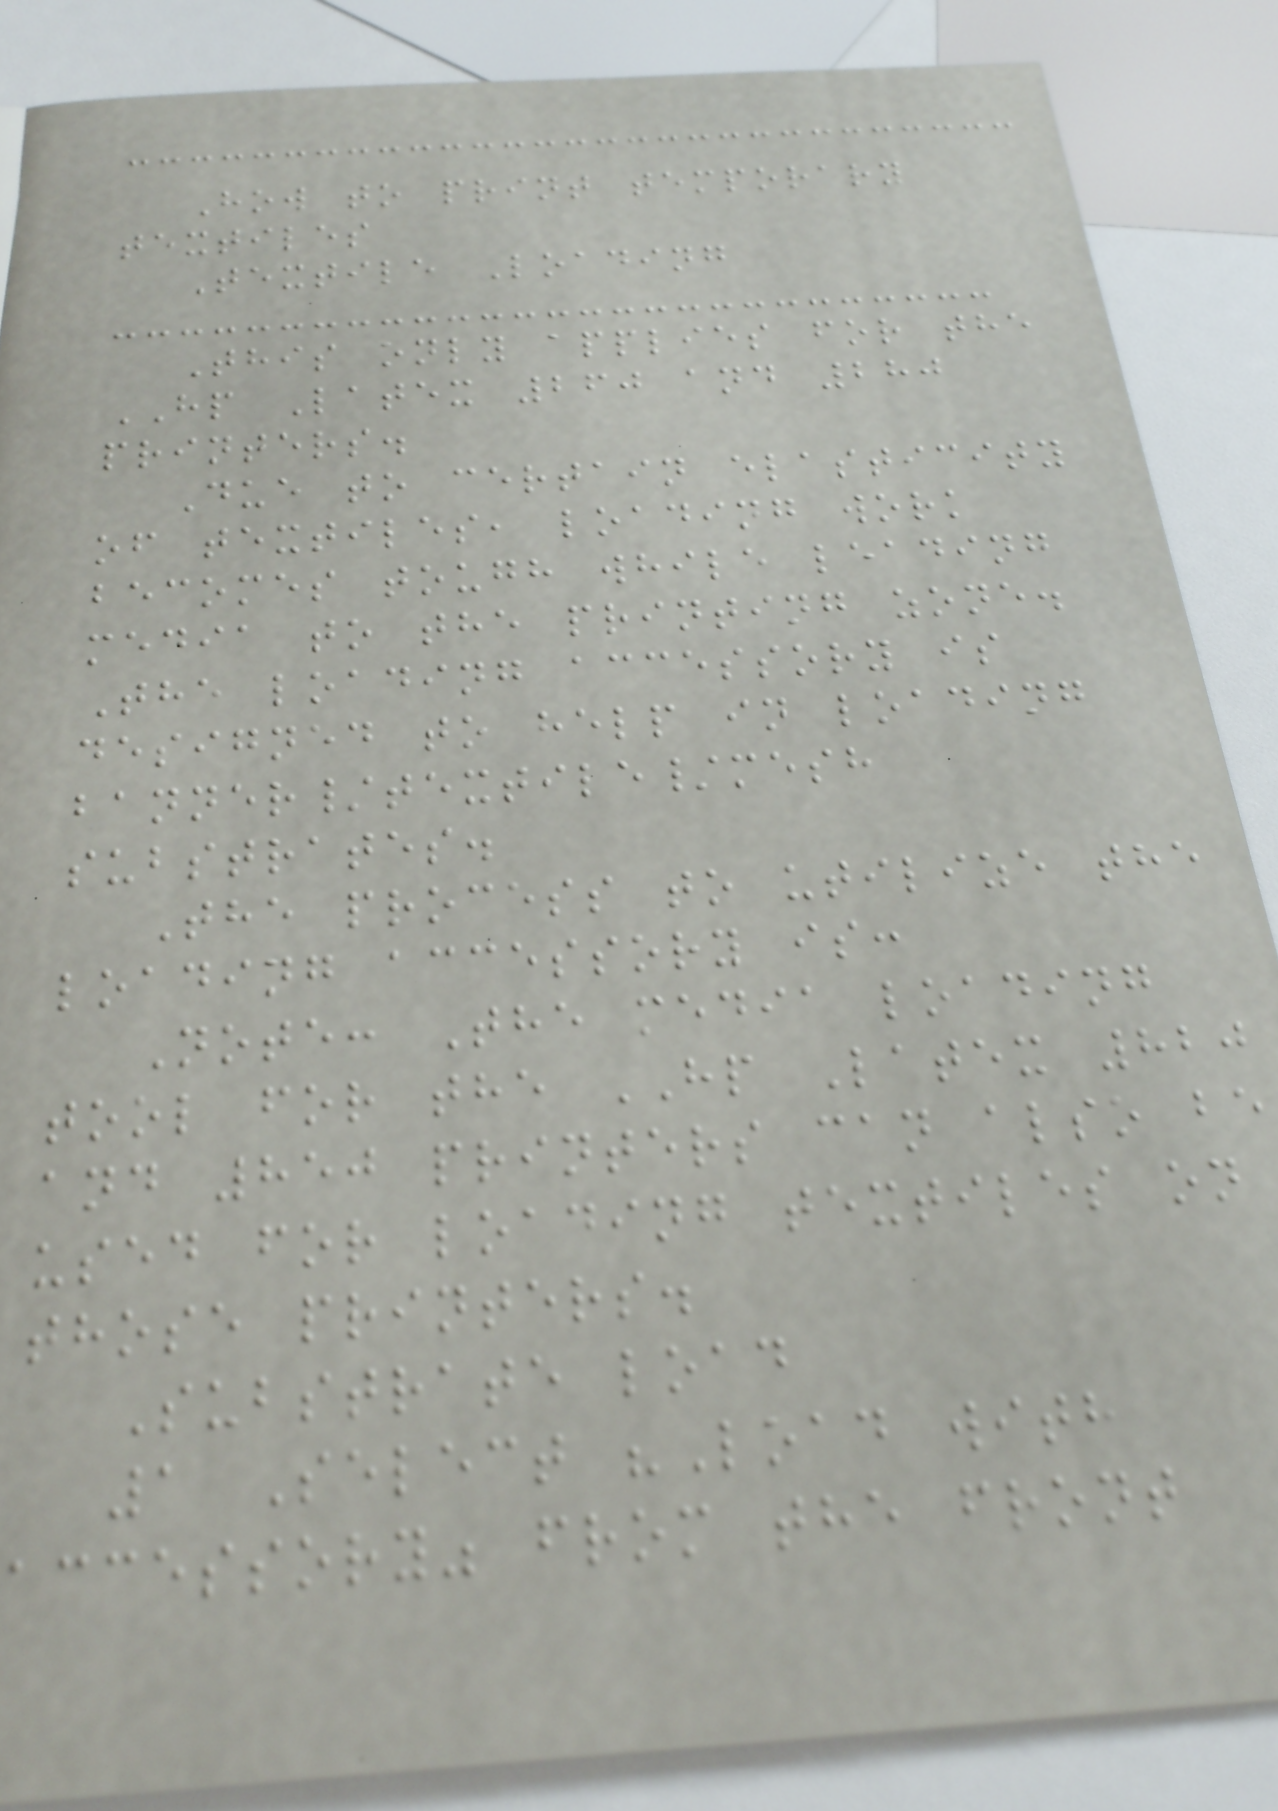How to print temporary
textiles
Textile Loading
This only applies for the
HP Latex 260 and 280
printers.
Due to certain elasticity
of textiles, loading work
becomes tough while leading
media to the printing zone.
The loading accessory is
designed to help in loading
banner/textile/mesh
substrates.
The process to utilize the
loading accessory is:
Note: The media loading
tool for the HP Latex 820
and 850 printers can also be
used for loading textiles on
those printers.
Substrate load
1 Select "Load with
accessory" from the front
